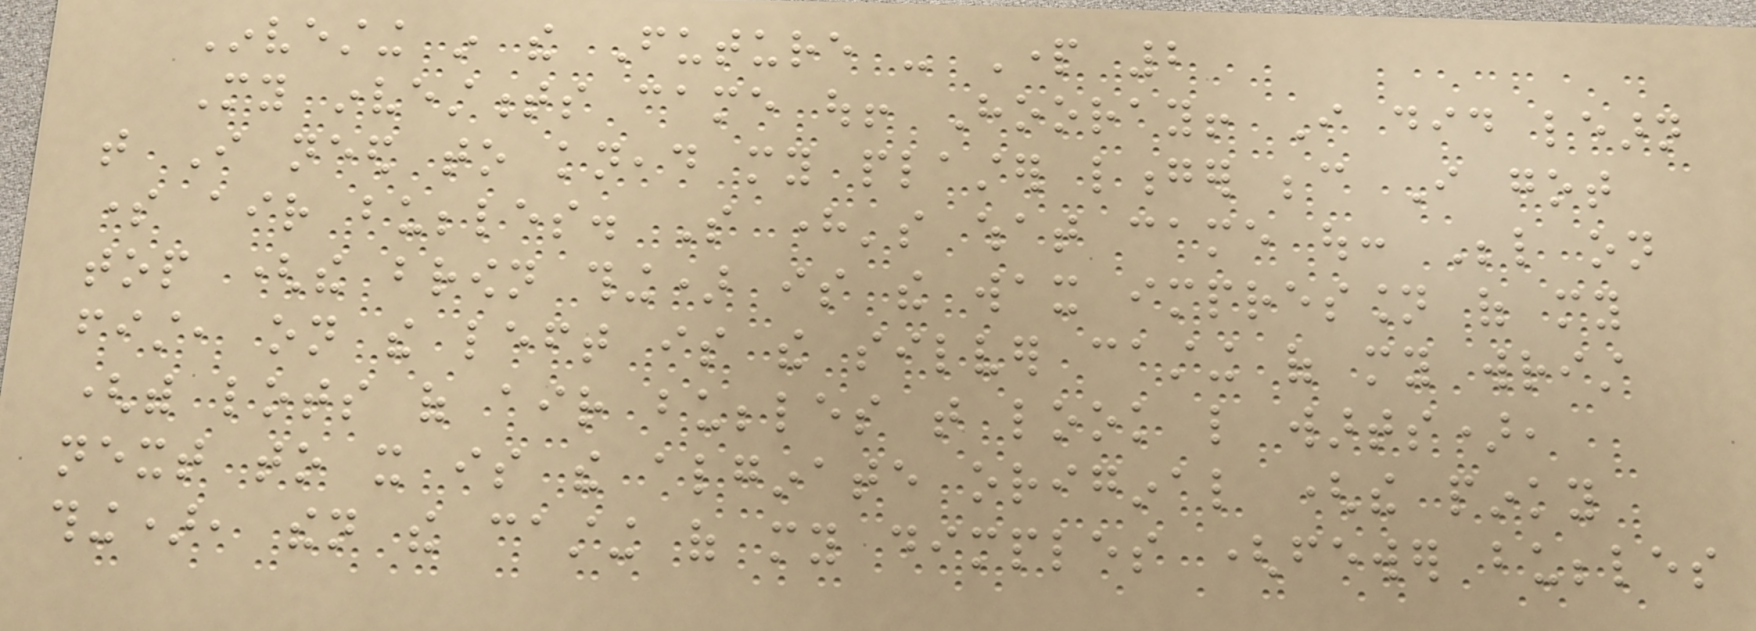Investing in the Future - Part 2
My investments came out! Hooray! I did learn
that I need to knead my plaster longer because I got
some air bubbles. So here's what came out: Below on
top (the brown thing) is the wax impression of my
fist, on the left is the silver casting of my wrist
(with lots of air bubbles that look like warts),
next to it is the alginate original (the pinky
thing), then the casting of my dimples (fewer bubbles
